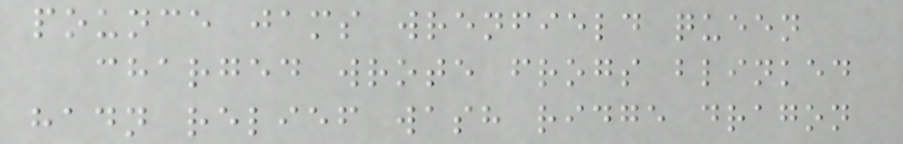pounce jams wrenfield queen
charged wrote frogs blinked
hadn relief wash ridge dragon
